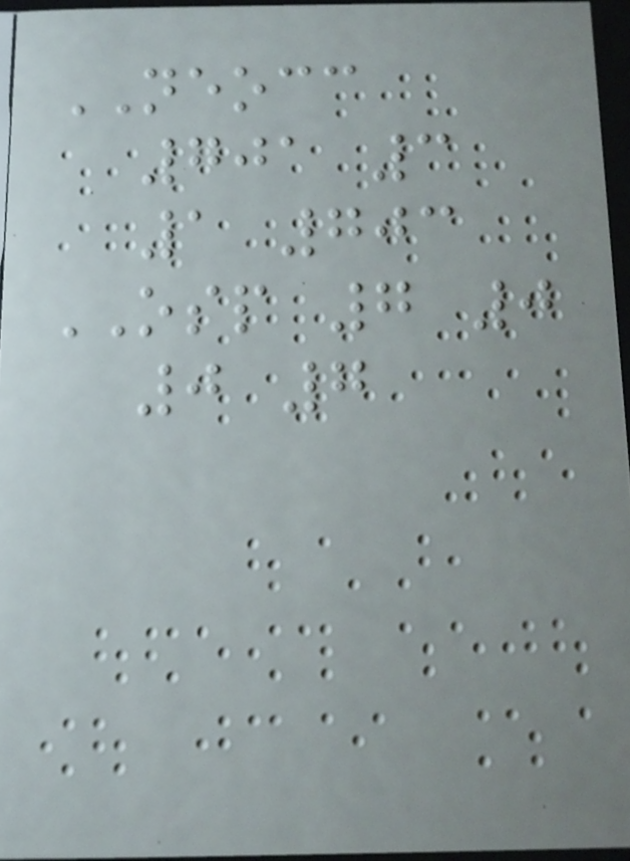NEOCC
701 3
1 703
OSP 7 0
0 7
